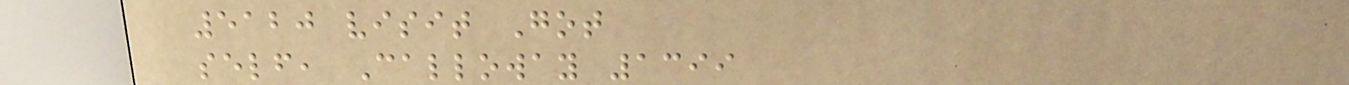5120 visit Got
self, Calloway 1399
